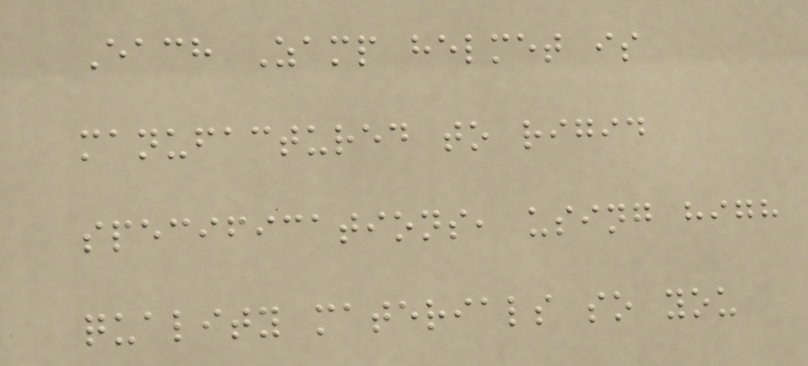Each Zamp helmet is
manufactured to rigid
specifications, using high
quality materials so you
